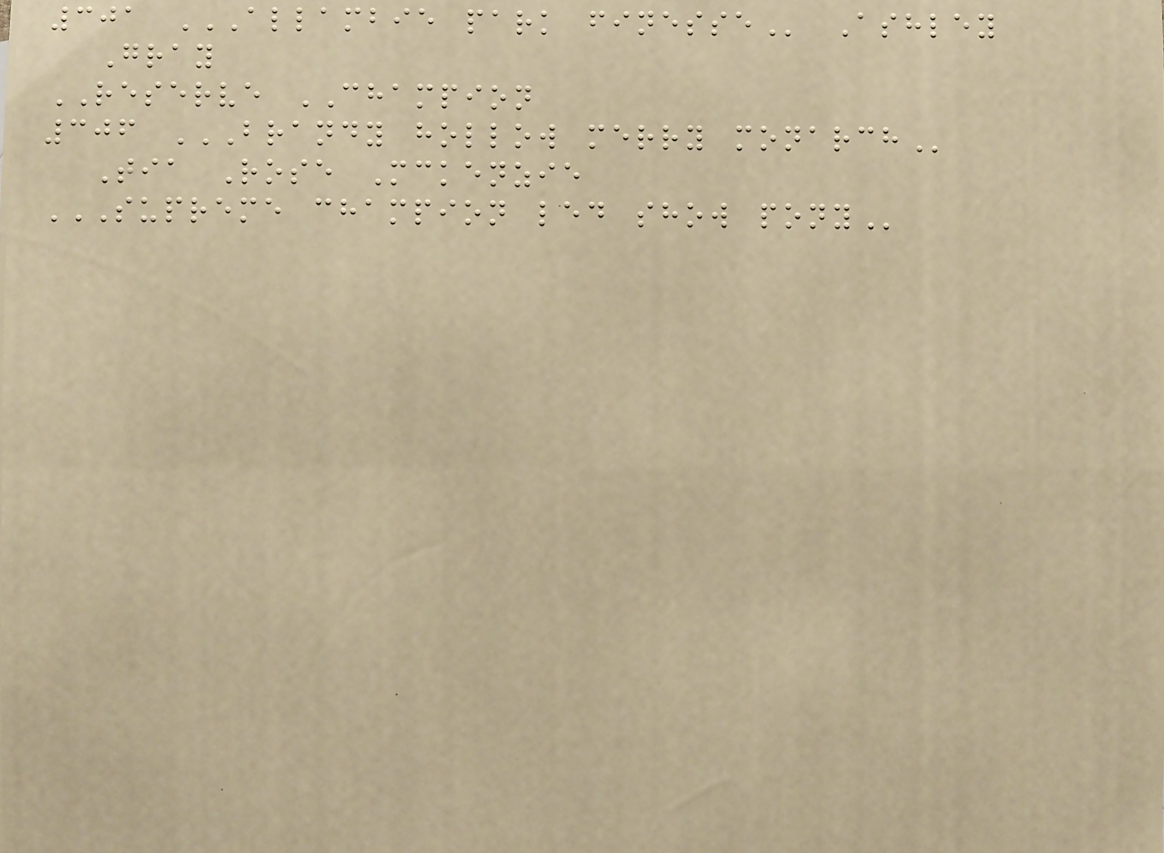301 ALLAMBIE PARK FINESSE Ashley
Gray
RESERVE CHAMPION
306 BRANDY HOLLOW MERRY MONARCH
Tia Rose Mckenzie
SUPREME CHAMPION LED SHOW PONY
